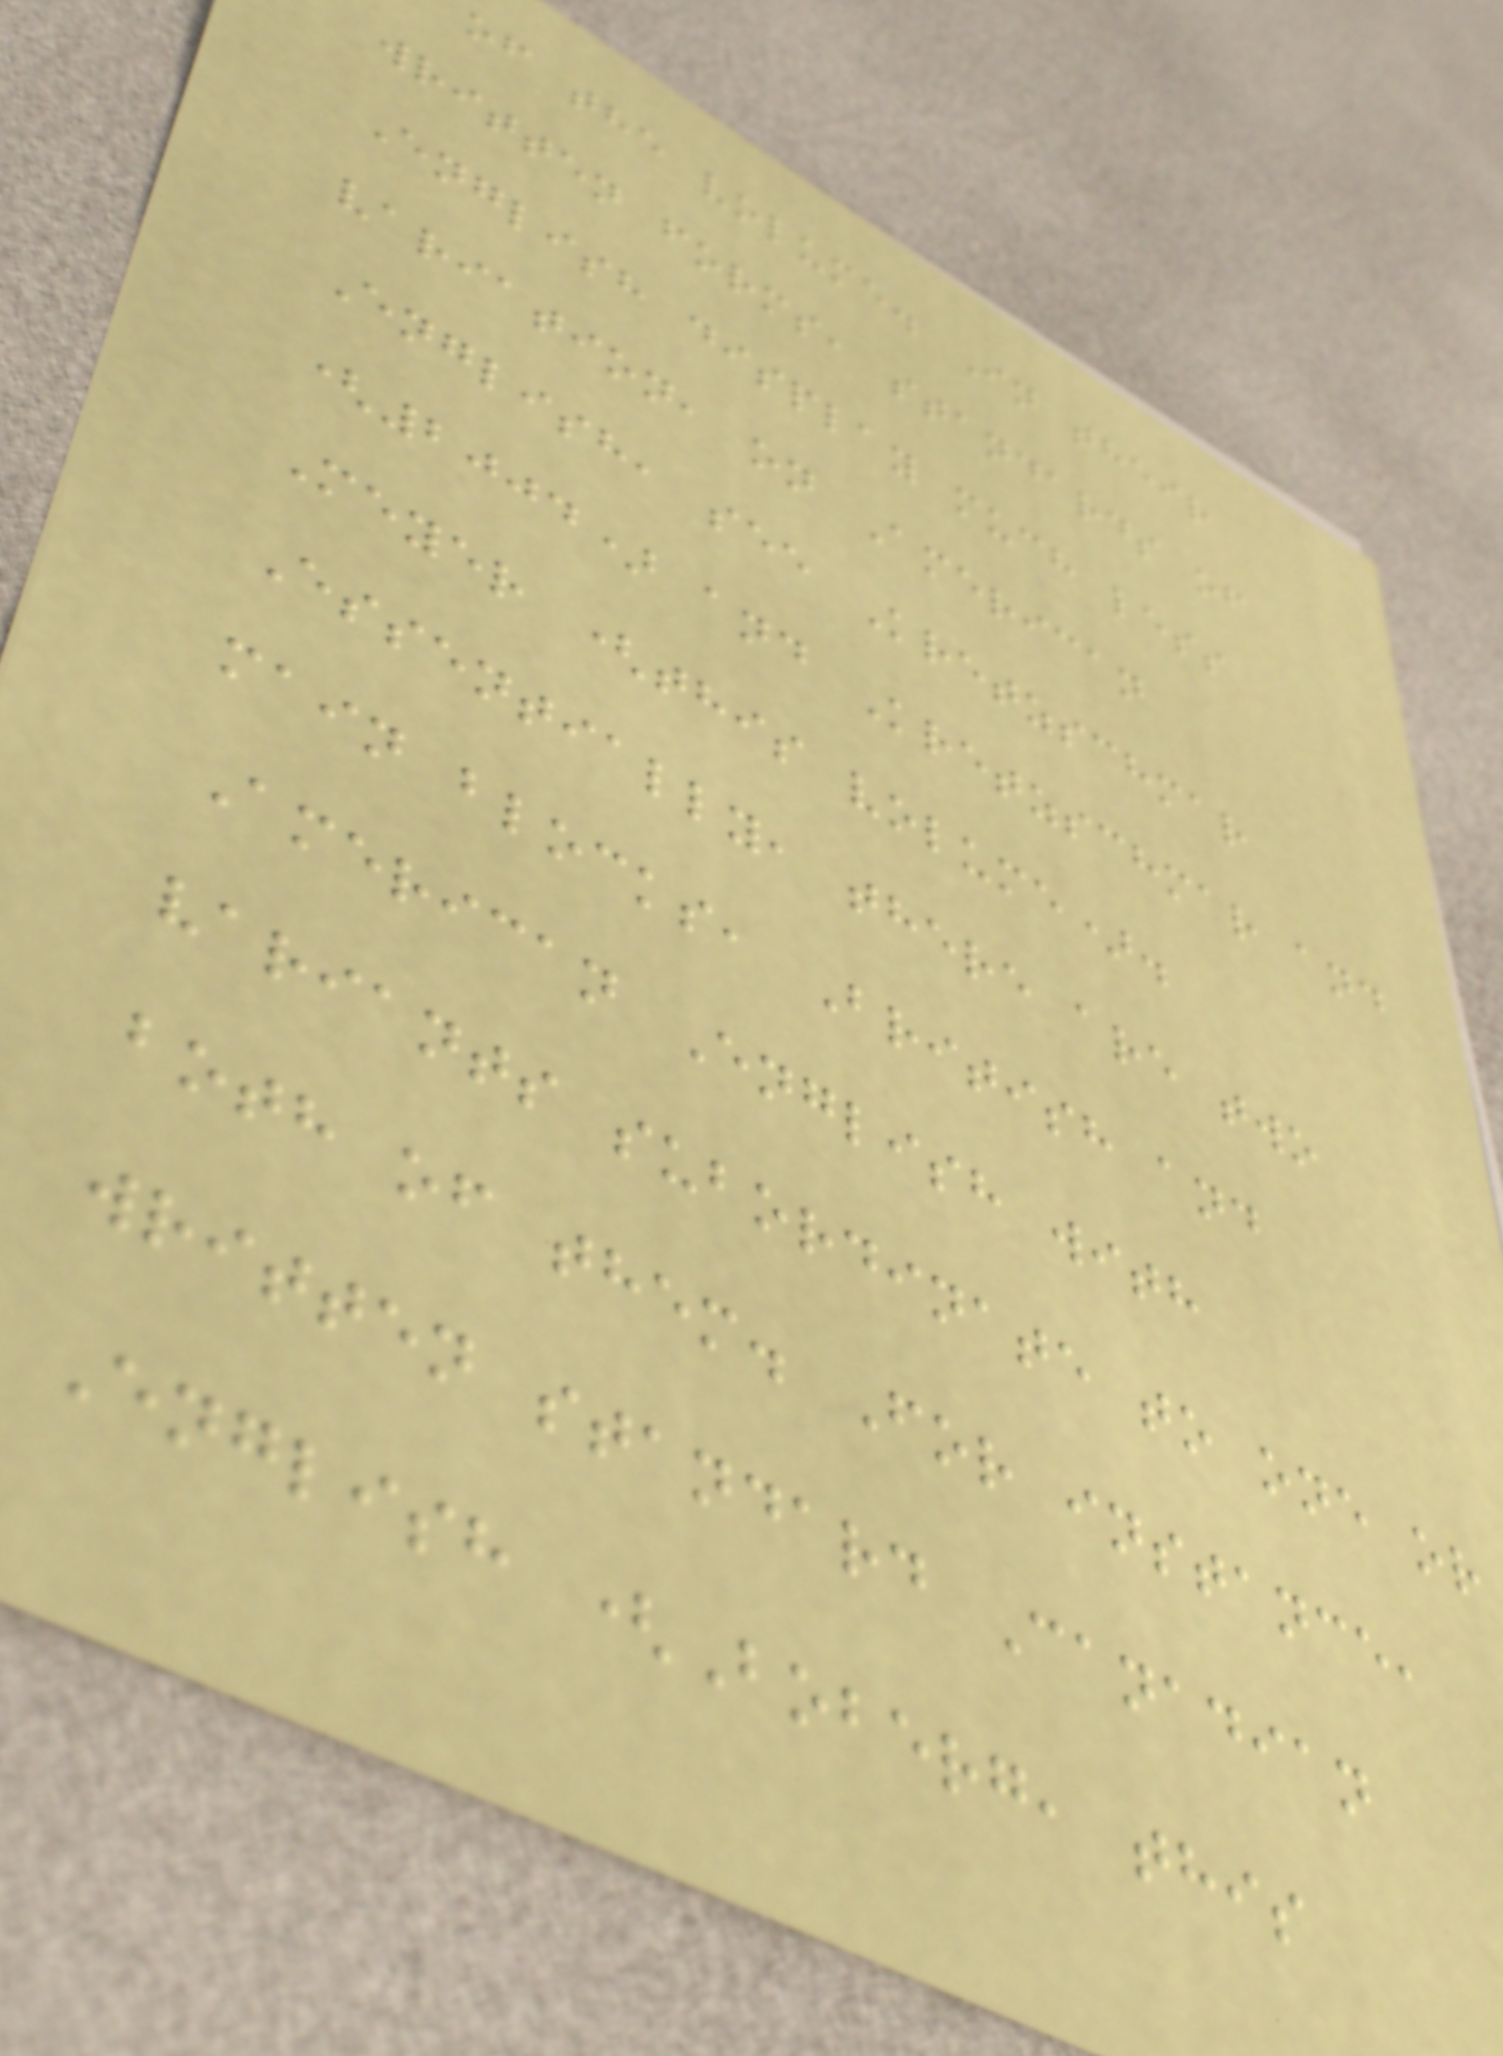of the volume. In their
written forms, standards of
English display much less
variation, on American
English, see Kretzschmar
(2004) and Kretzschmar and
Meyer (this volume).
Essentially, there are two
main blocks, British and
American English with
variants subordinate to one or
both of them. For instance,
written standard Canadian
English (Boberg, this
